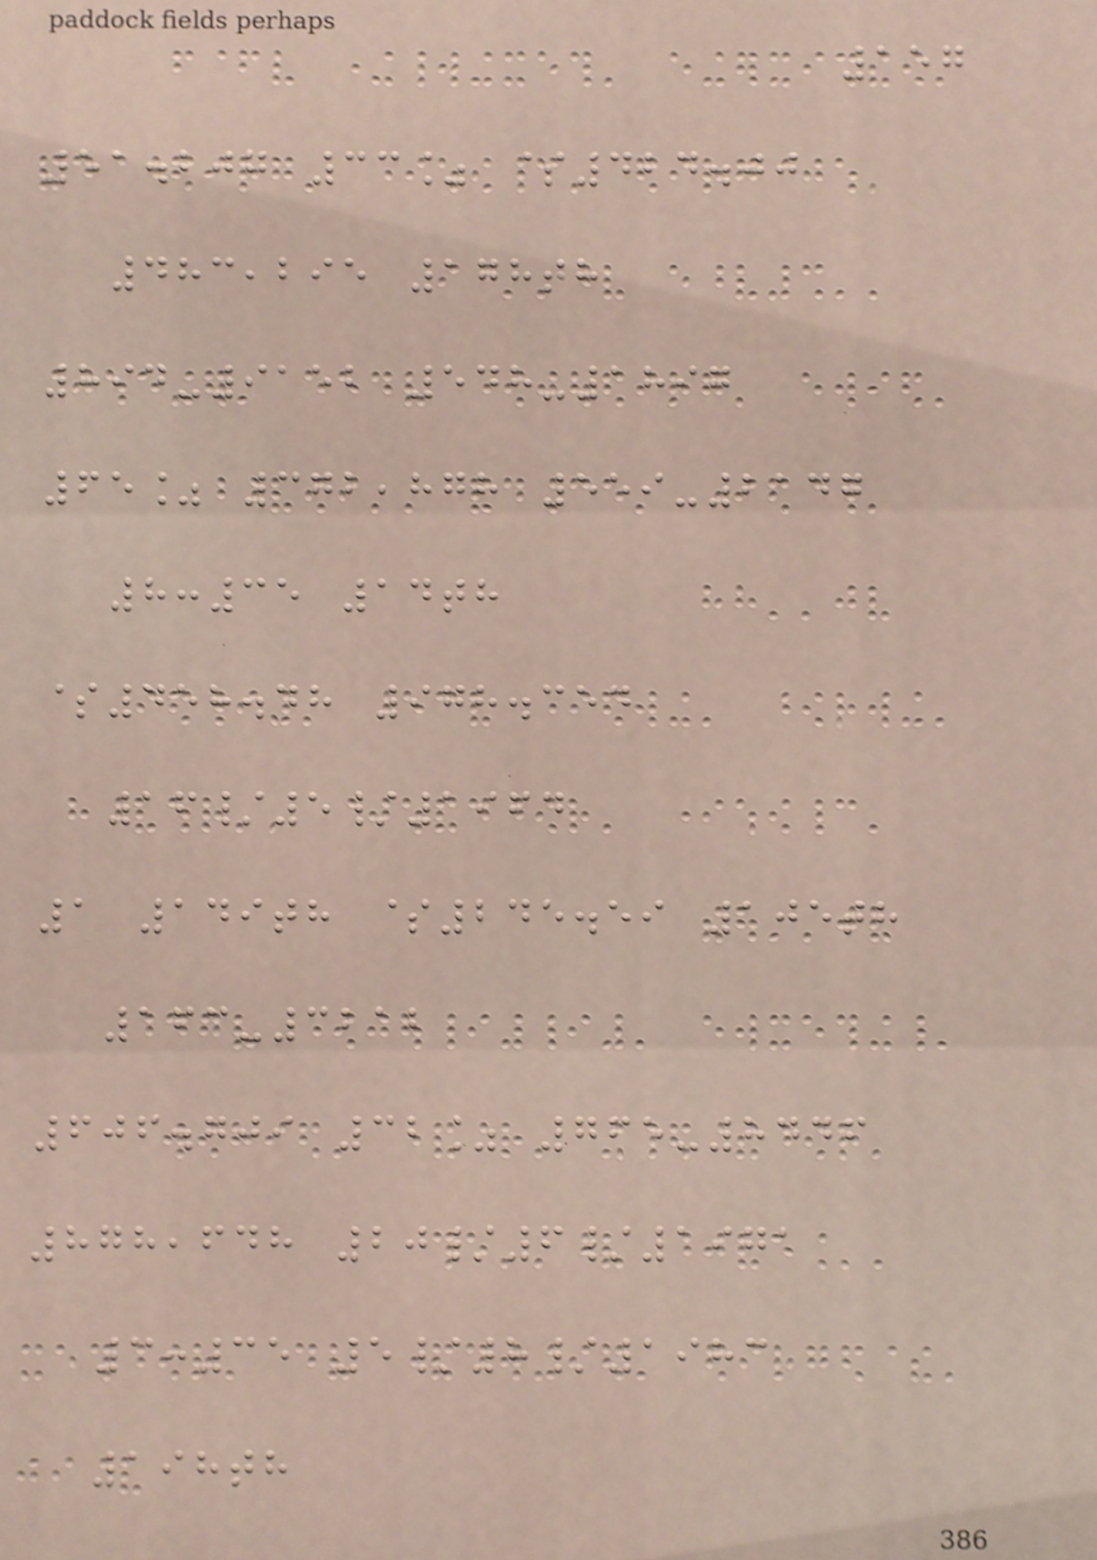157
51.207 33% $424.00
483,295 178th
894-9152 548-1897
65% 372,878 559-2147
8:35 14th
$458.48 978.354
16/5/1964
1 149th $245.59 105th
163-3212
606.709 32% 765-8446
878,648 20/6/1971
3:35 5/8/1983
198th
